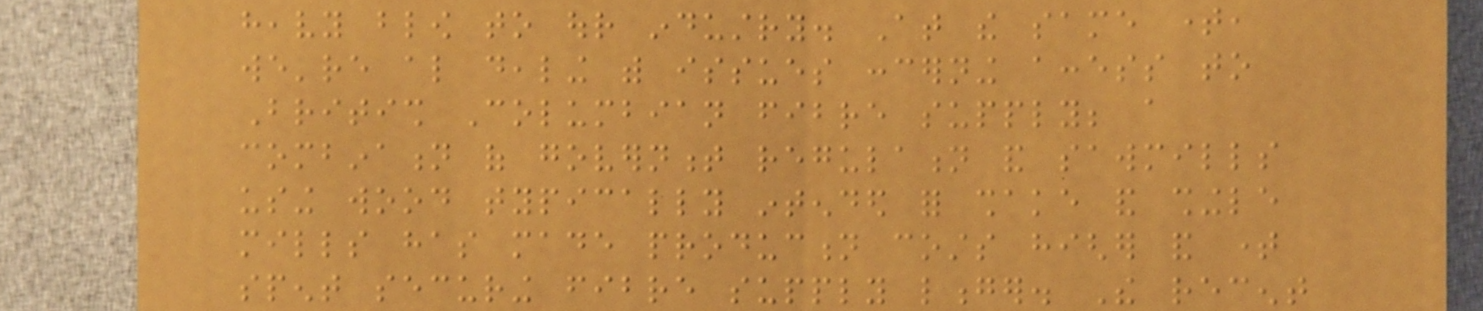heavy blow to our industry. At the same time,
we're also dealing with issues concerning access to
British Columbian fibre supply; a
combination of government regulation and sawmills
using wood typically intended for shake and shingle
mills has made production costs higher and time
spent securing fibre supply longer. The recent
